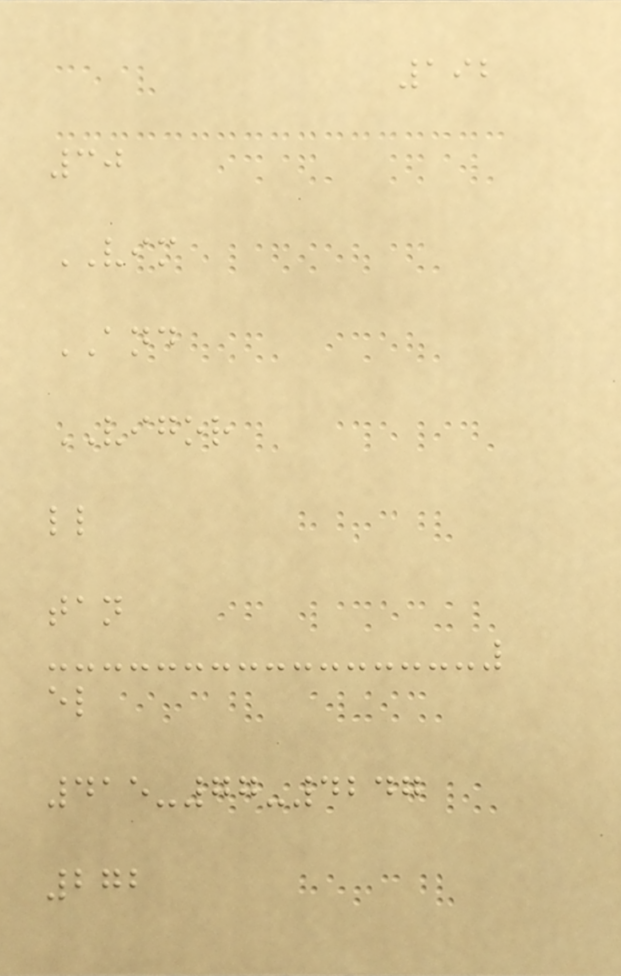192
30
VIM
AND
VIGOR
ll
tan
el
415-77-4247
272
